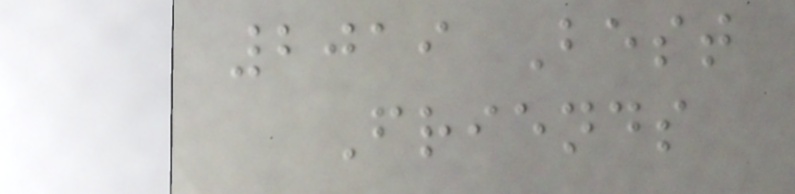2019 Best
Friends
